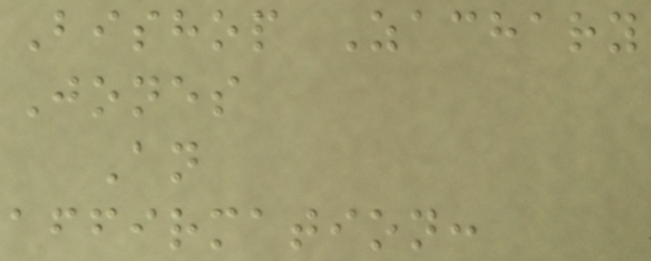Bishop Zachary
Jones
An
affirmation:
